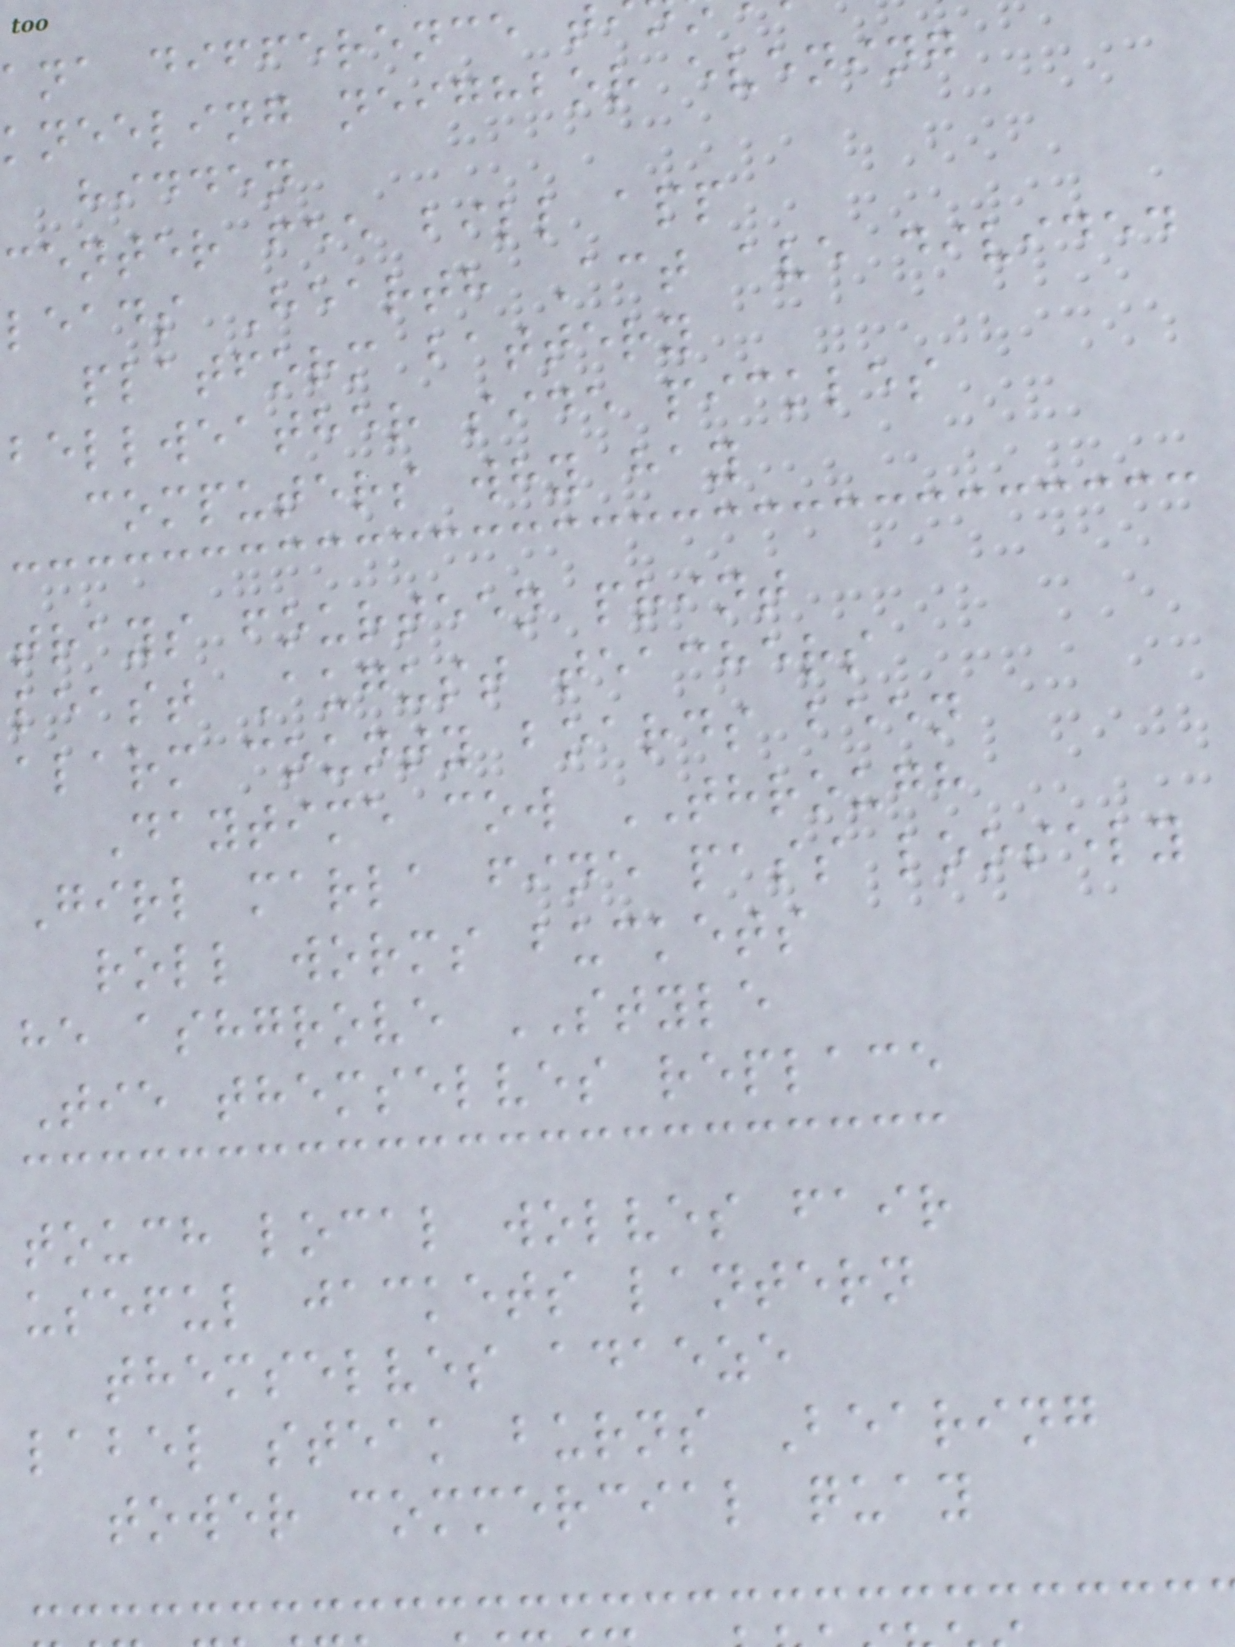ana difference t
kneeling neighbor evening
hidden
center fee bill app
leads Hearth Act ave divided
platform battery
bellweather side pickles
computers why hay
trays fourteen print
least August teachers
alarm county boards been
Daytime cow THROUGH
Girl marla fine pass loosely
roll worms buckets
he ashgrove STYLE
Tie themselves replace
touch local wolves fair
useful jackets lantern
themselves adaeze
label steak burns Bearing
tower commercial quay
